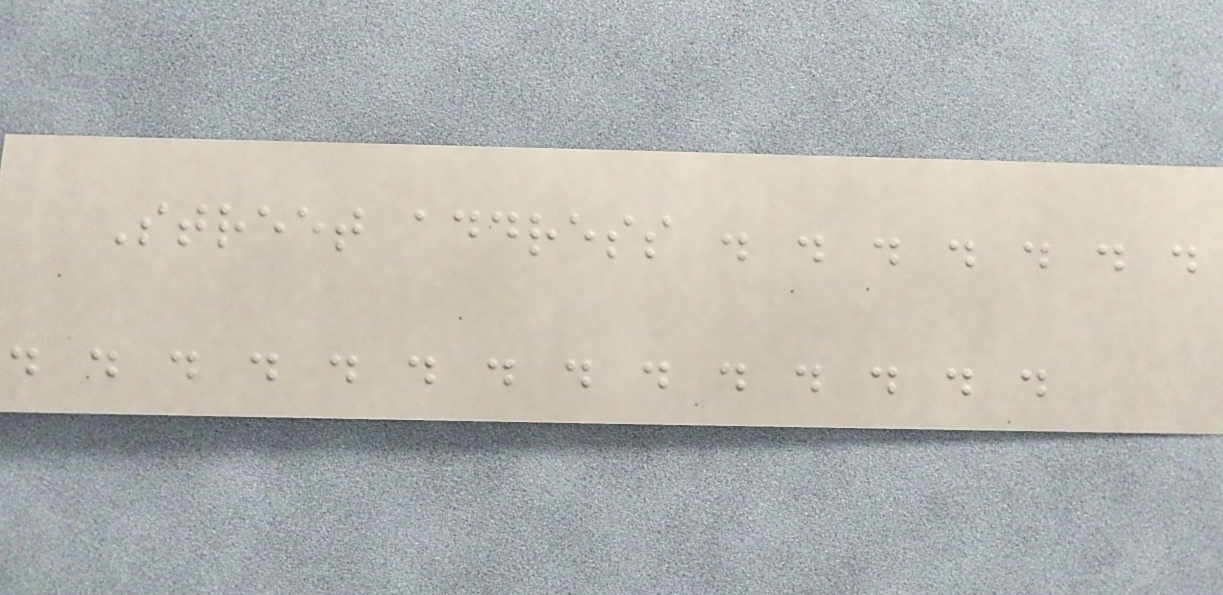Street address . . . . . . .
. . . . . . . . . . . . . .
